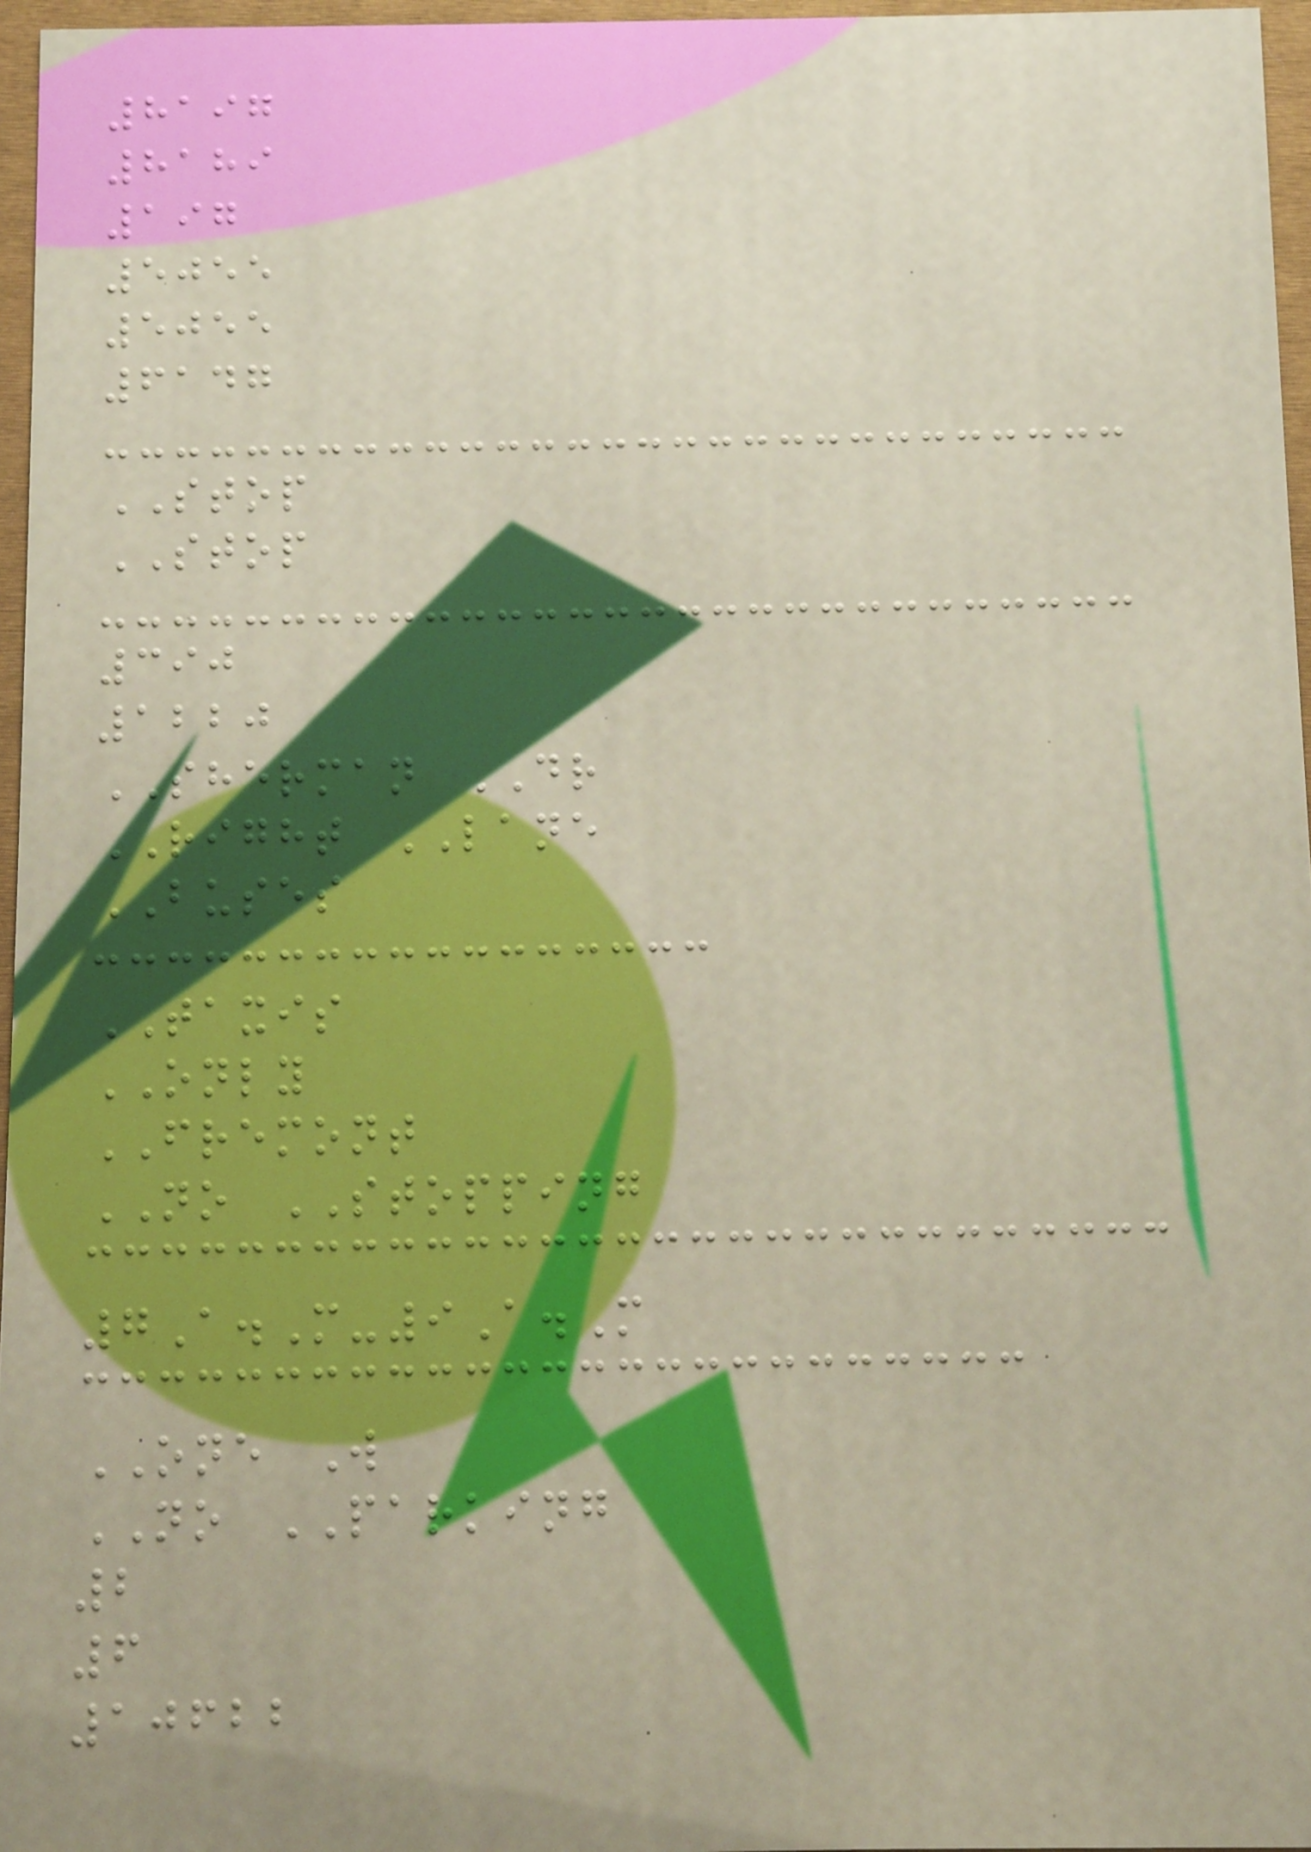8197
8189
197
5055
5055
6147
STOP
STOP
390
1220
SHERMAN DR
RIGHT LANE
BUSES
TAXIS
ONLY
FREMONT
NO STOPPING
7A.M-9A.M
ONE W
NO PARKING
2
6
10622
